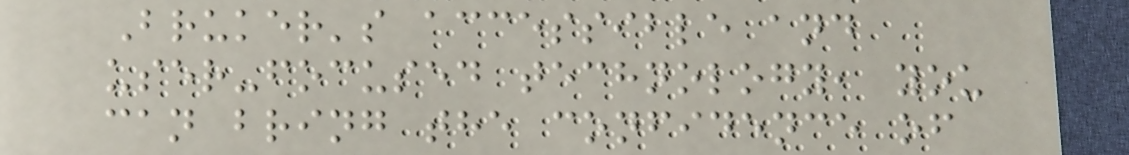Bruker's accessible and
user-focused technology, you
can bring the confidence of
